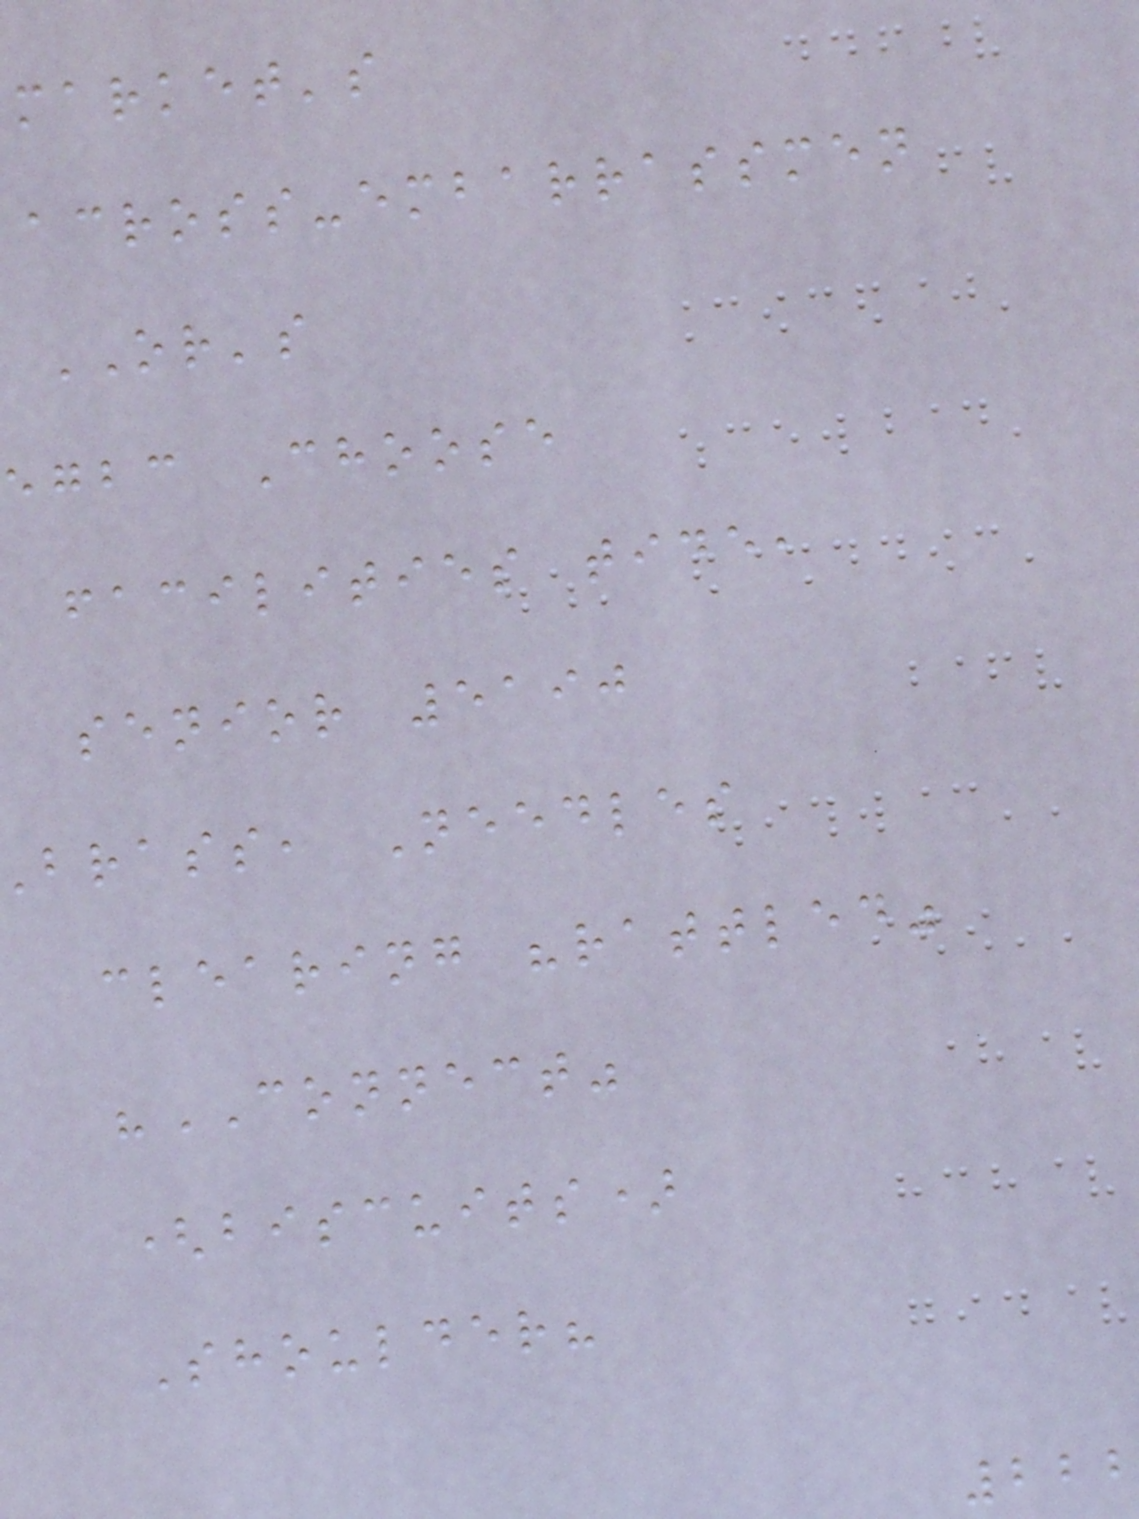market's
across-embarrassmen
OR's
egbc Choose
facilities tide,
senior 5190
brass, Needles
clearing "rattled"
"CONNECT"
(biscuits)
Shoulder?
222
